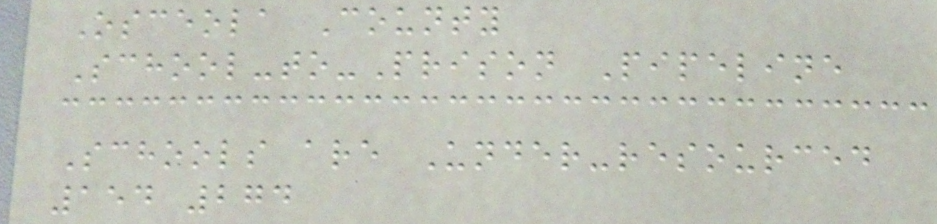Osceola County
School-to-Prison Pipeline
Schools are Under-resourced
154 274
